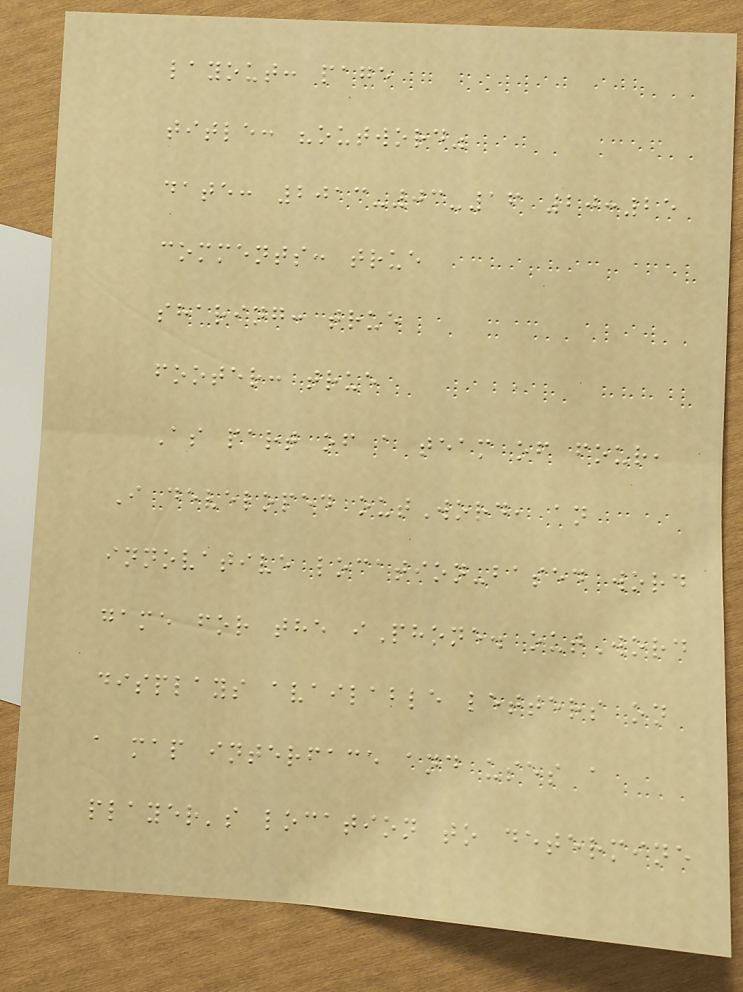layout: page
title: "outword"
date: 2013-03-16 20:25
comments: true
sharing: true
footer: true
As part of a team of four,
I developed outWord, an
innovative location-based word
game for the iPhone. outWord
displays available letters on
a map interface and uses a
player's location to determine
